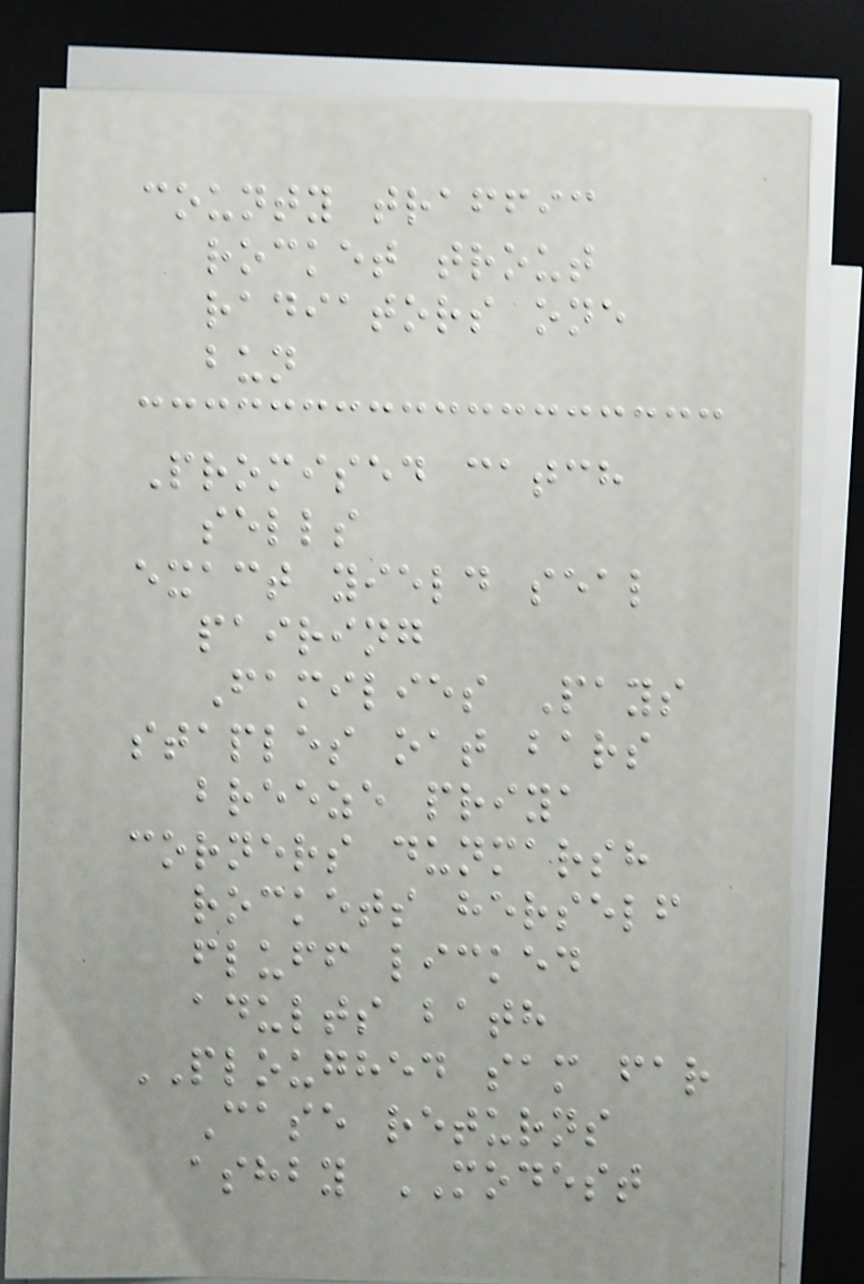county traffic
rocket trout
radiators one
bun
Promised catch
sells
exact yield seal
pairing
Families Pays
staples oat bars
breeze priya
corners dunmarsh
rockets herself
fluff licked
adults bath
PLOUGHED sam far
Case returns
ashby MODEST
